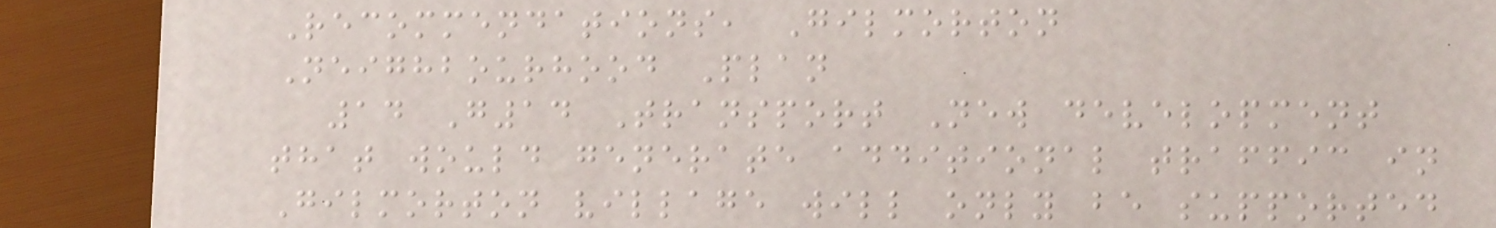Recommendations, Gilmorton
Neighbourhood Plan
14 G14 Transport New development
that would generate additional traffic in
Gilmorton village will only be supported
